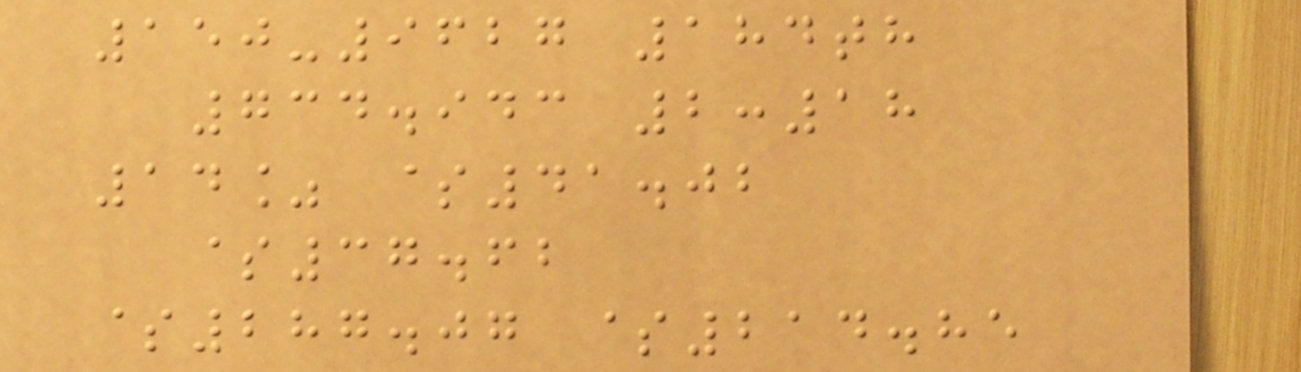150-9627 184th
734.943 2:18
14% $41.02
$37.62
$287.07 $214.85
